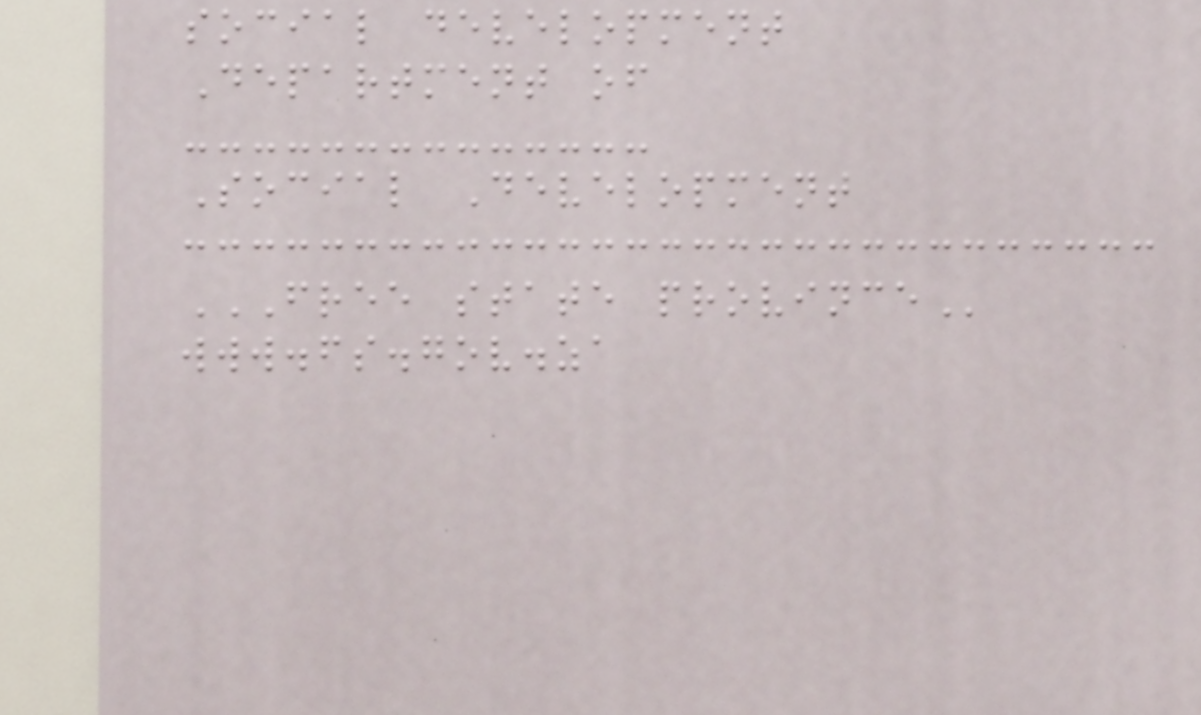social development
Department of
Social Development
FREE STATE PROVINCE
www.fs.gov.za
